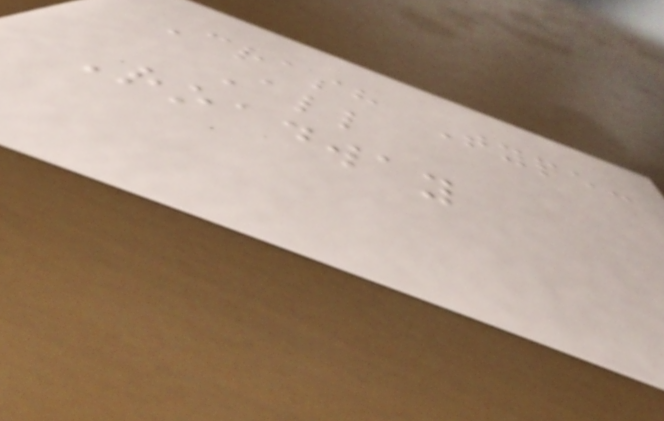Crash Type:
All
Roadway
